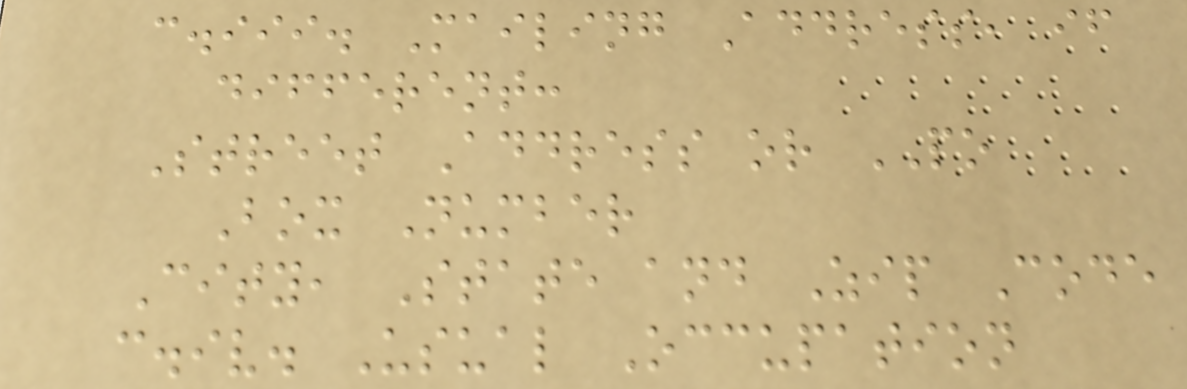c.iii. Mailing Address, if
different:
Street Address or PO
Box Number
City, State and Zip Code
c.iv. Usual Occupation
